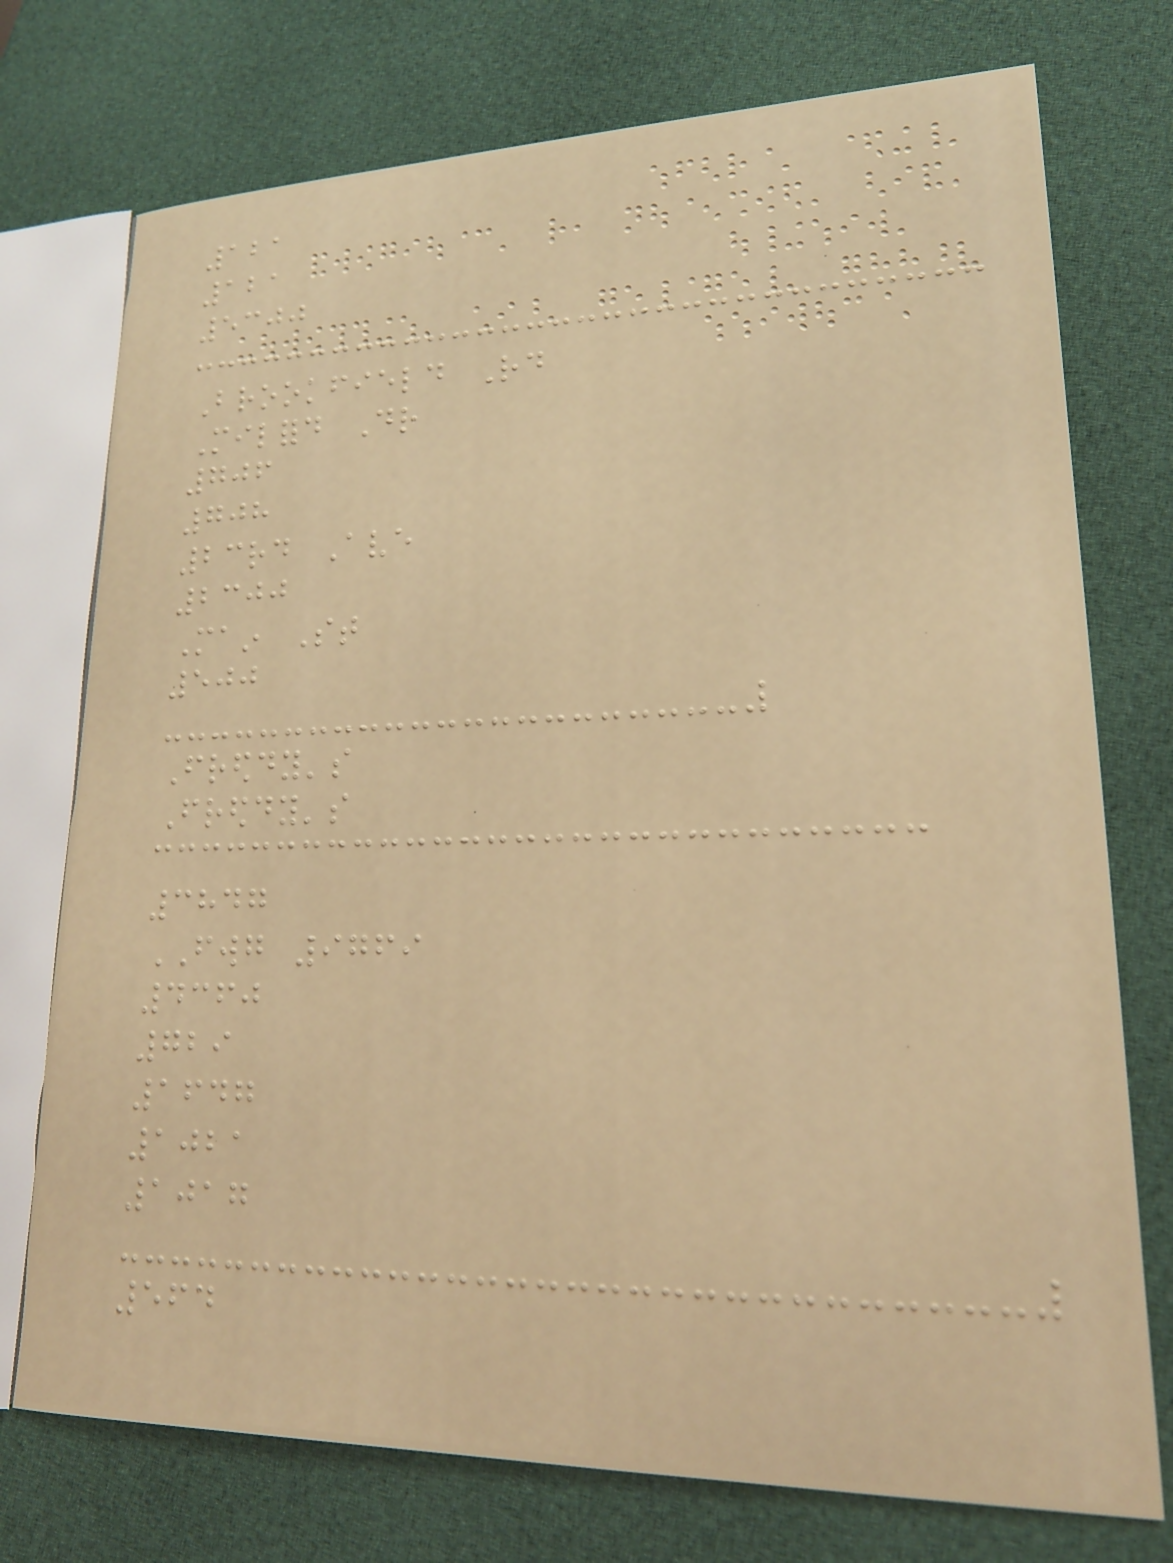121
121
5300
Brookfield Rd
Milford Dr
706
708
23rd Ave
2300
Main St
500
Freddy's
Freddy's
3847
FWG 9769
4360
729
1647
1021
1017
564
